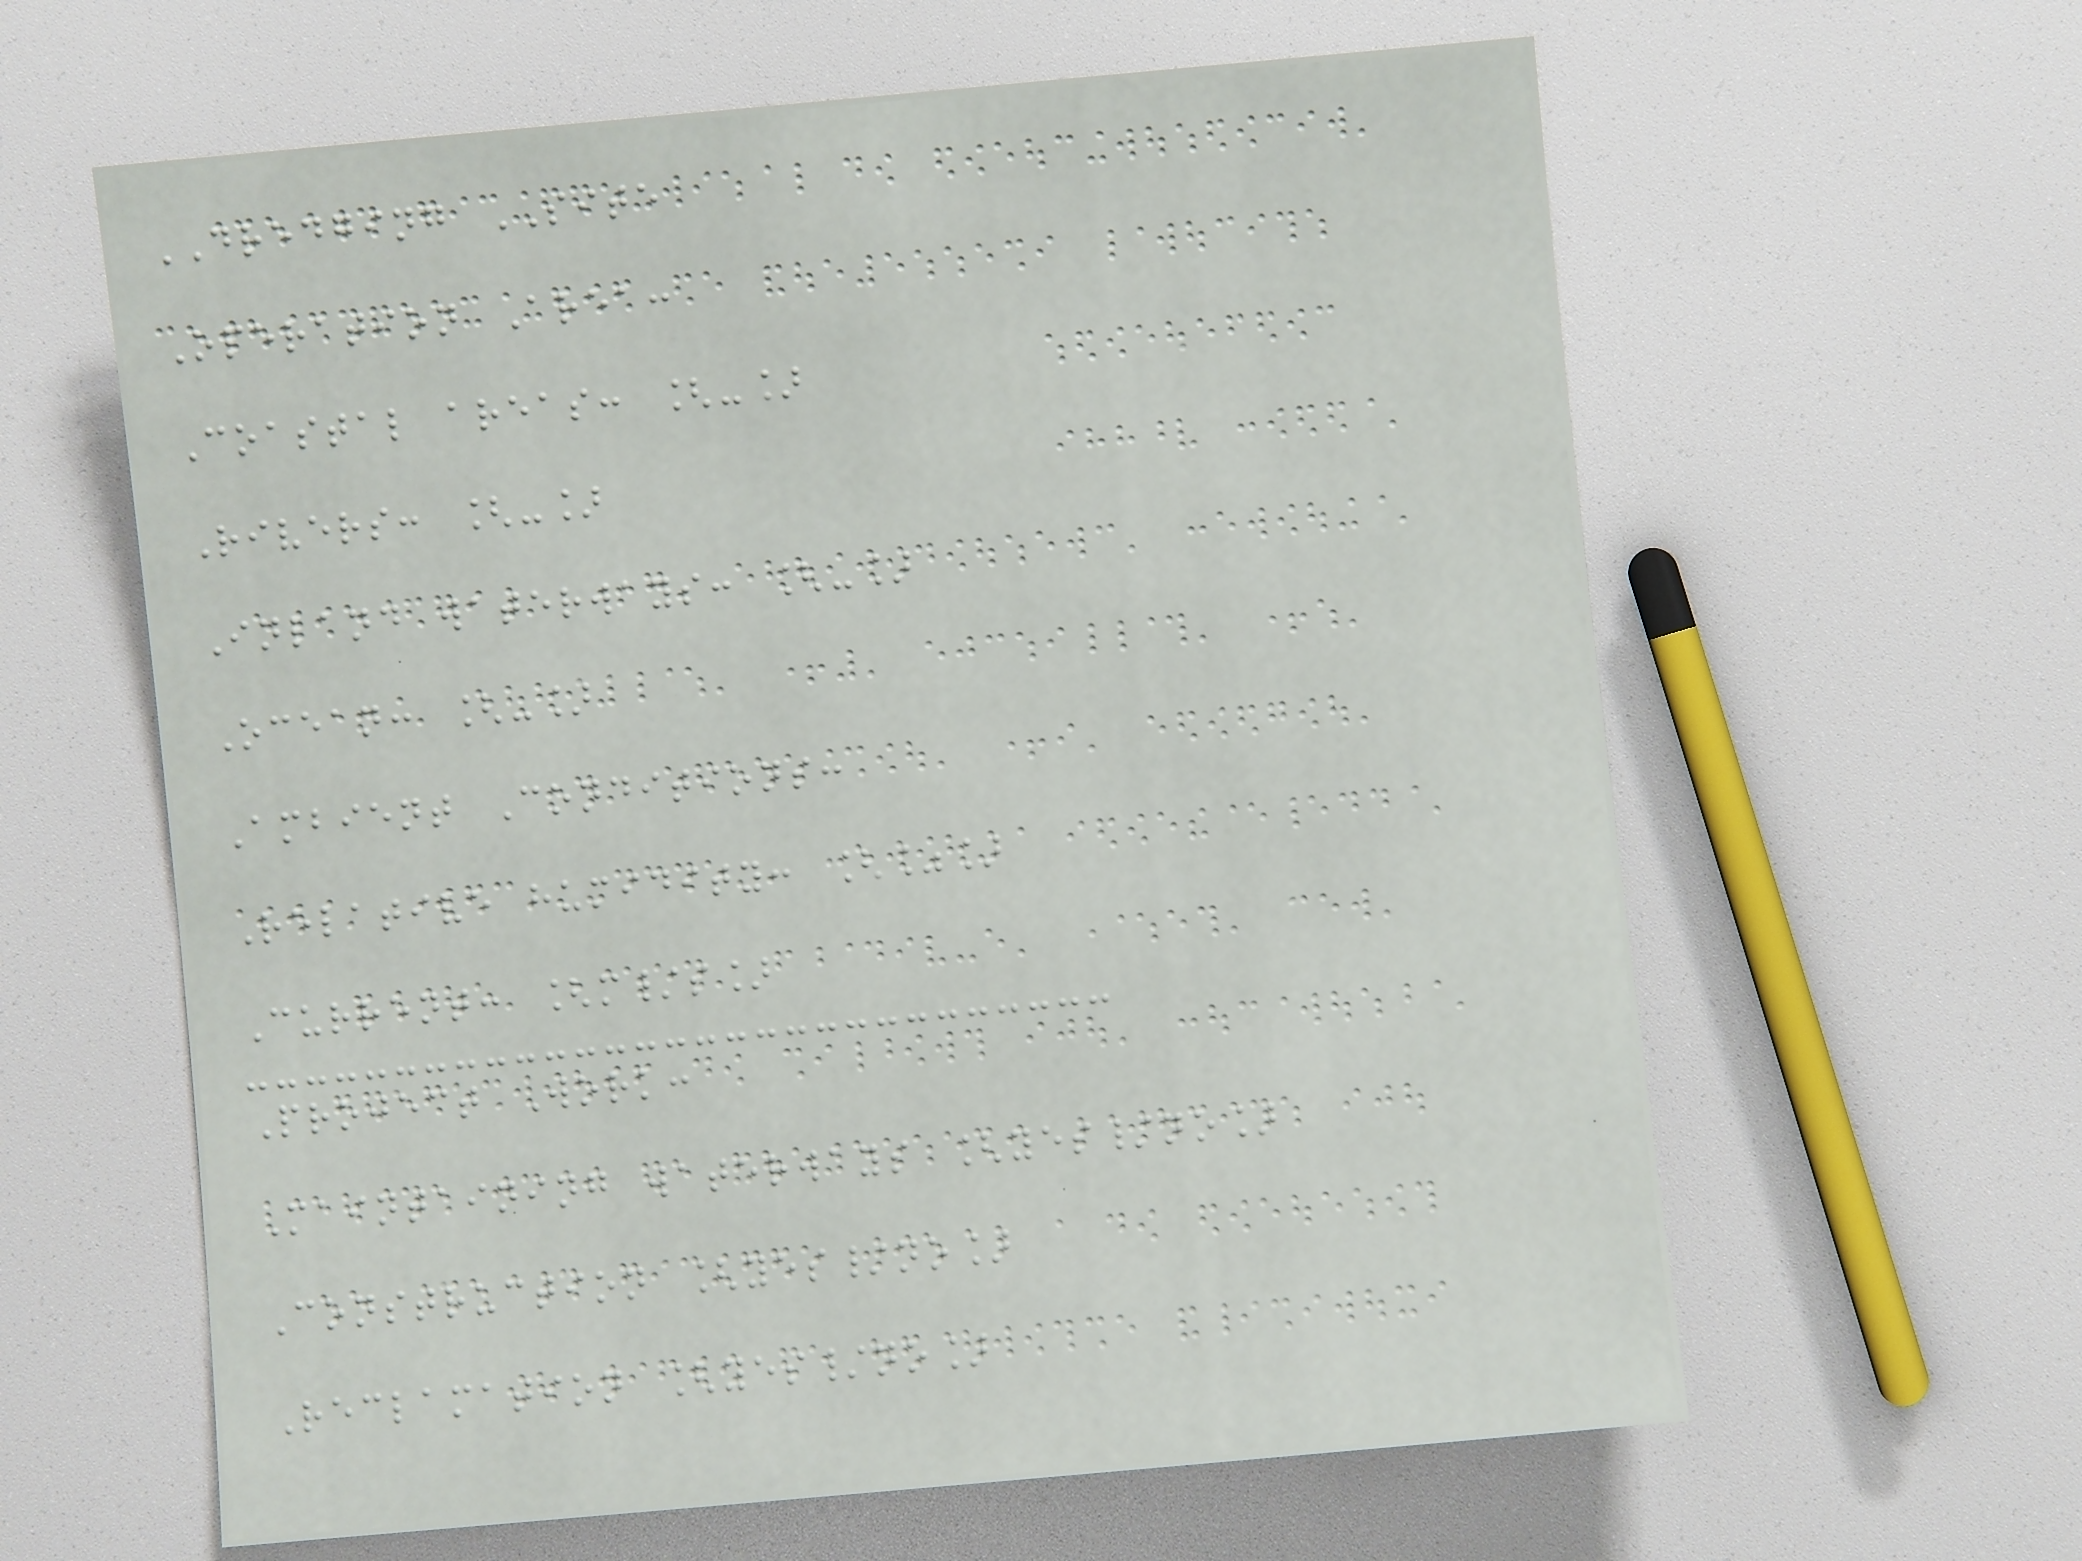DREDGING SITE
Operation Area:
Coastal areas: [-]
Rivers: [-]
Inland waterways: [-]
Ocean: [-]
Ambient Conditions:
Relative humidity: [%]
Current: [m/s]
Project Work:
Maintaining waterways [yes/no]
Construction [yes/no]
Reclamation [yes/no]
